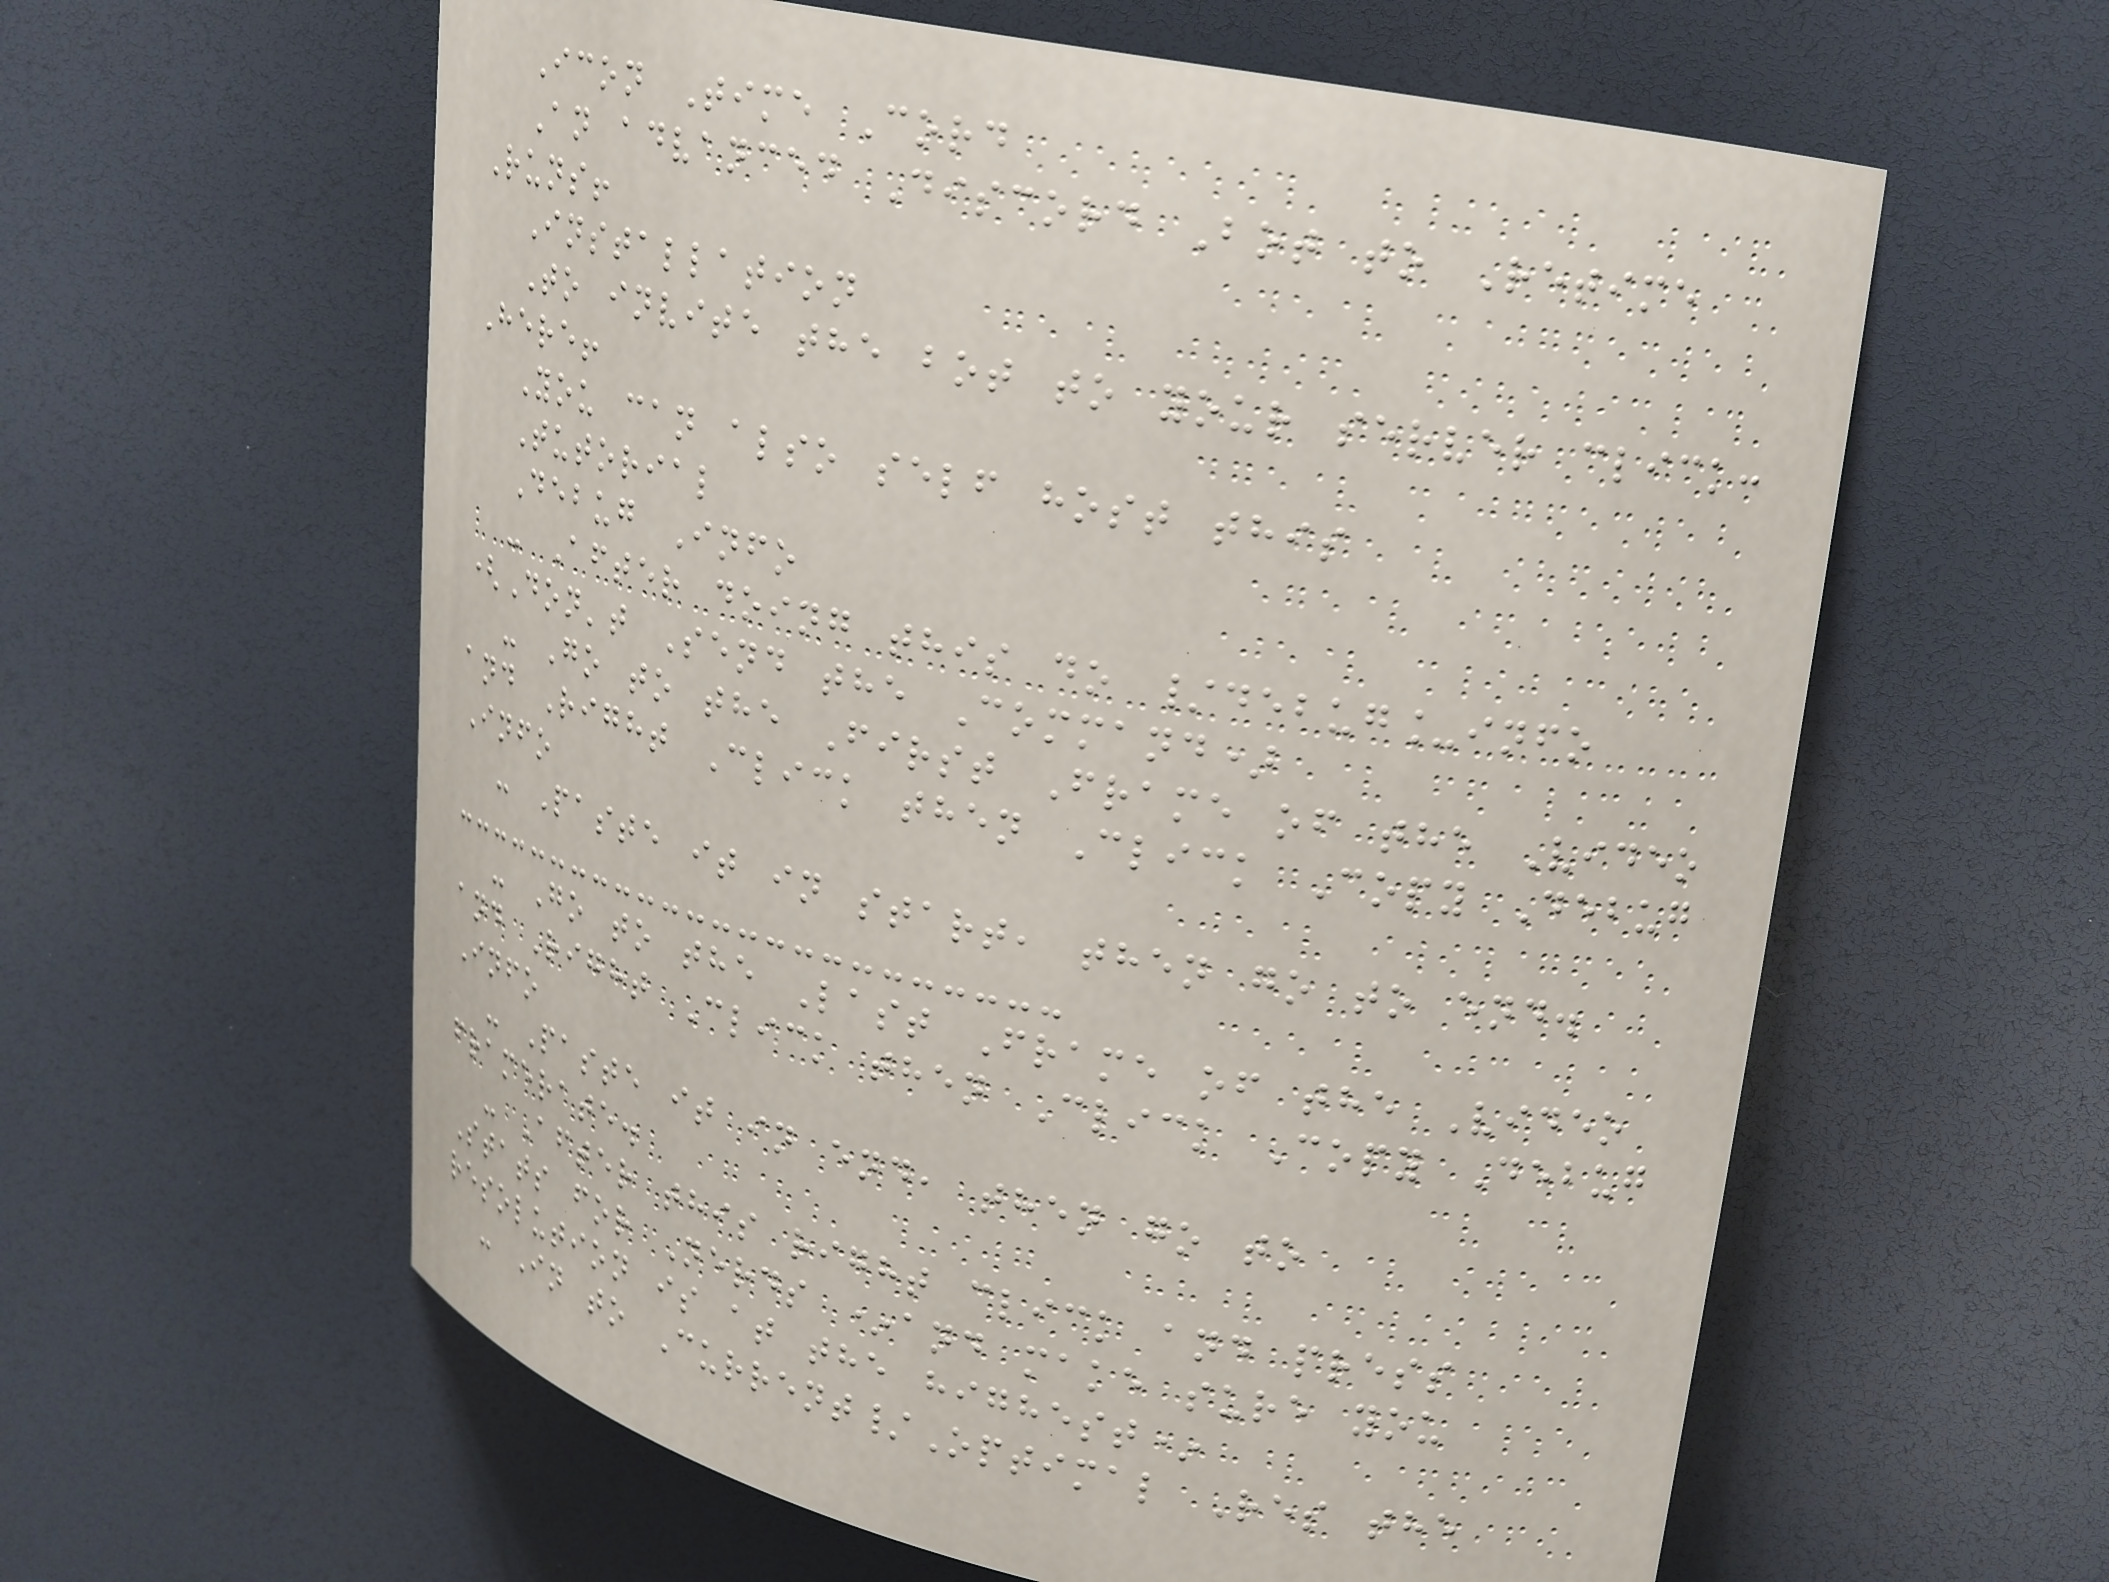Icon Time Cord
An advanced Discord Bot to Retime
Runs!
Installation
To invite the bot to your server click:
Here!
You can also self host this
Tutorial
Debug Info
- After doing this do /debug_info
(Don't Send the Command)
- Go to the First Frame of the Video
and Right Click then Click Copy Debug
Info
- Paste it in start, then go to end.
- Go to the Last Frame of the Video
and Right Click then Click Copy Debug
Info
- Paste it in end, then go to
framerate.
- After this right click and press
Stats for Nerds *and make sure you
resolution is at the highest*
- In to Current/Optimal Res the
